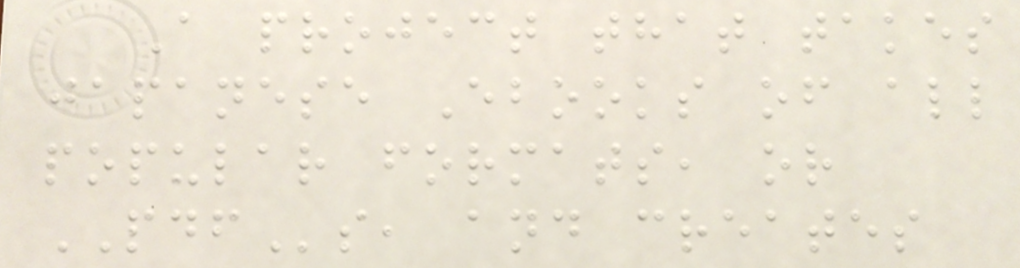A project that takes
japanese Ebooks of all
popular formats, or
PDFs, and creates
